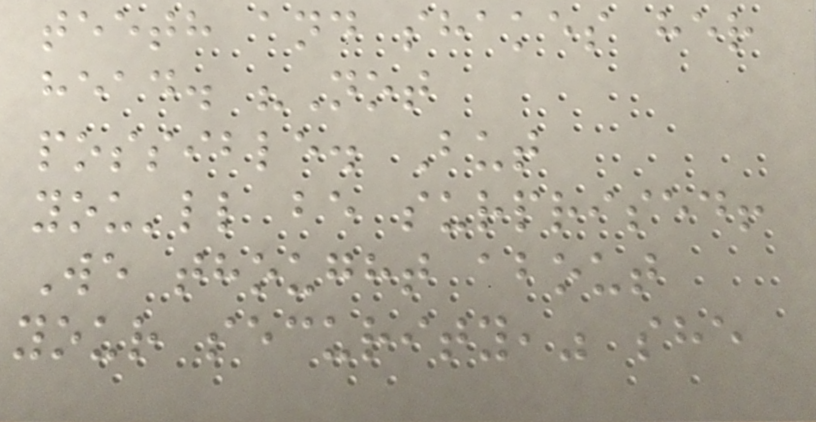teeth and shakes her
head. "Not
possible. But
you'll be surprised!
We thought about
your security," she
